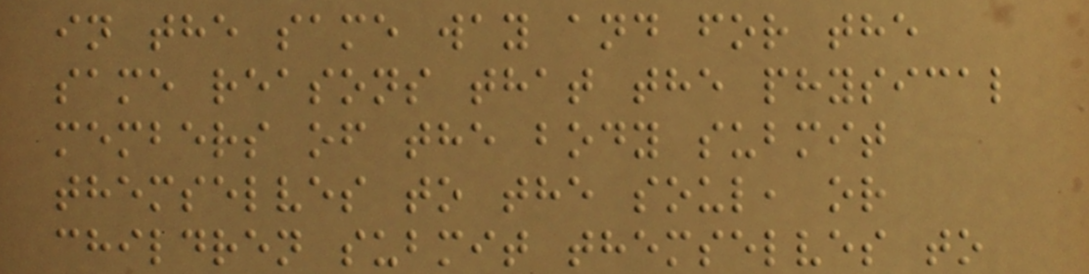in the same way and for the
same reasons that the physical
members of the body submit
themselves to the soul, or
children submit themselves to
